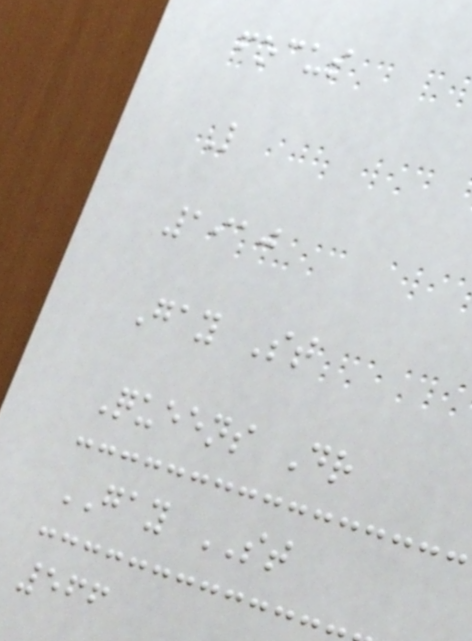focus
L
1910
Gay St
Queens Dr
GAY ST
566
